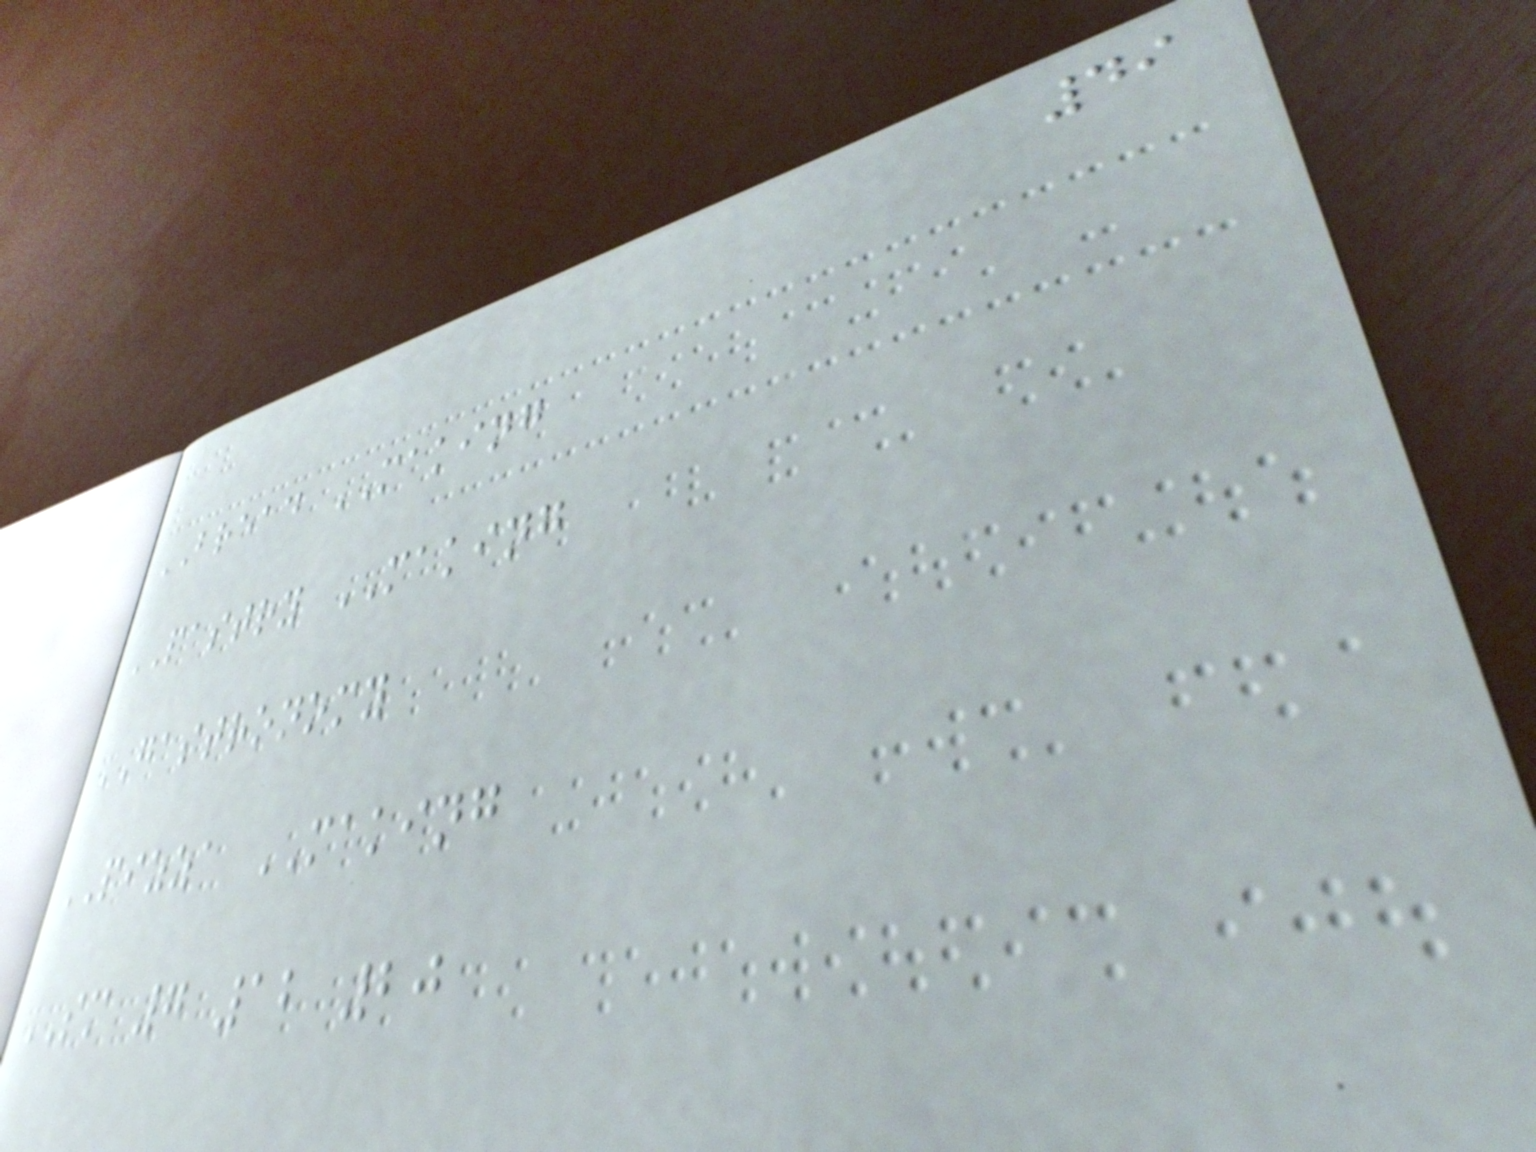49
BREAD MAKING
PASTRY MAKING
GASTRONOMY
PIZZA MAKING
SM 7 12 20
